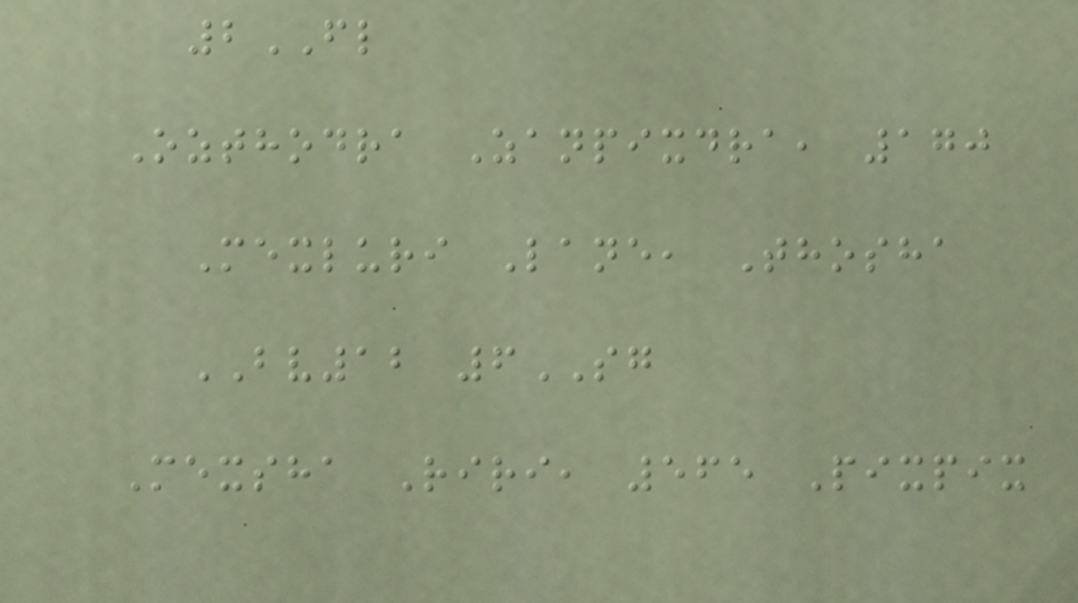2FL
Ozthodra Zanpixdra, 170
Mexluri Lane, Thosha
BV12 6SG
Mexsha Riri, 565 Pixpix
